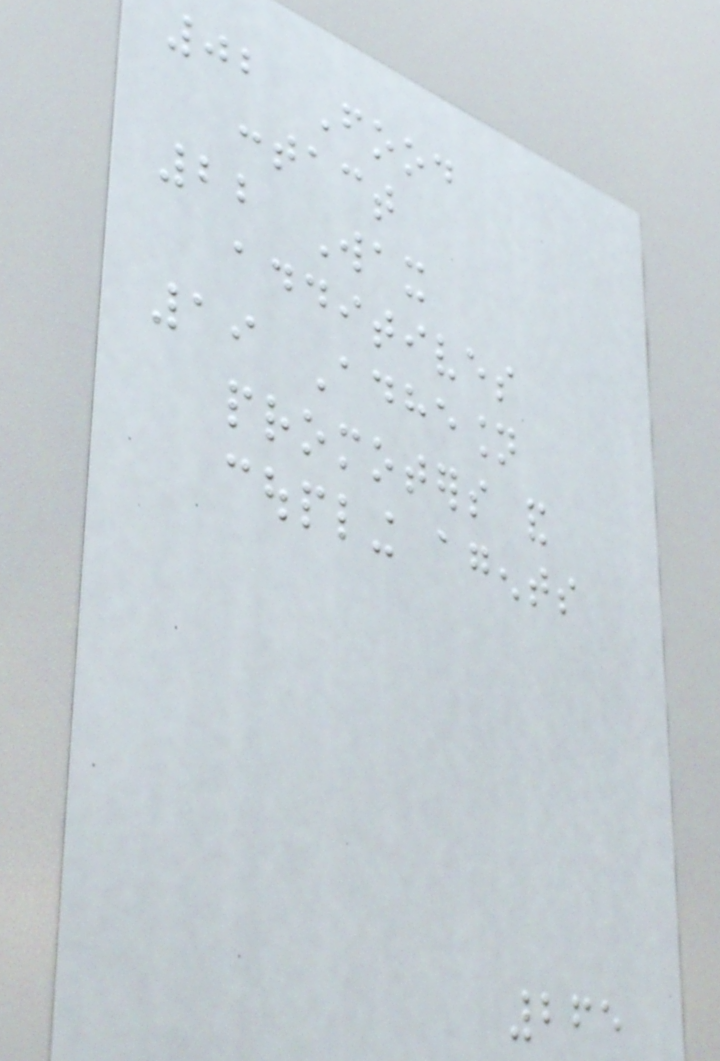02 Food
contact
22 Wax
additives
19 Adhesion
promoters and
coupling agents
265
